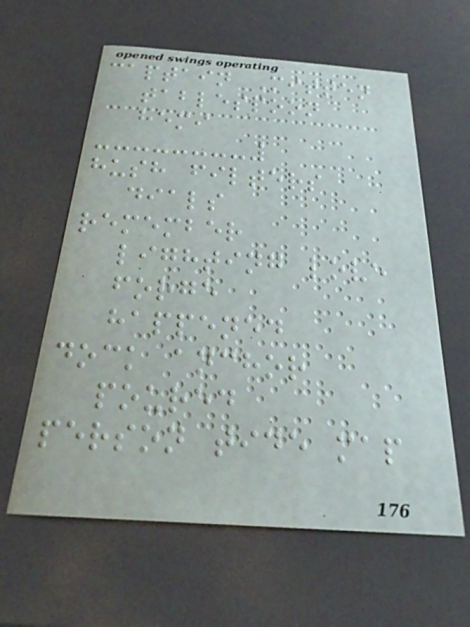captain Mitten
tablespoon
hemi
hush filters
dials
remember
lighting love
forge
happened
dock anchor
poured
person tide map
